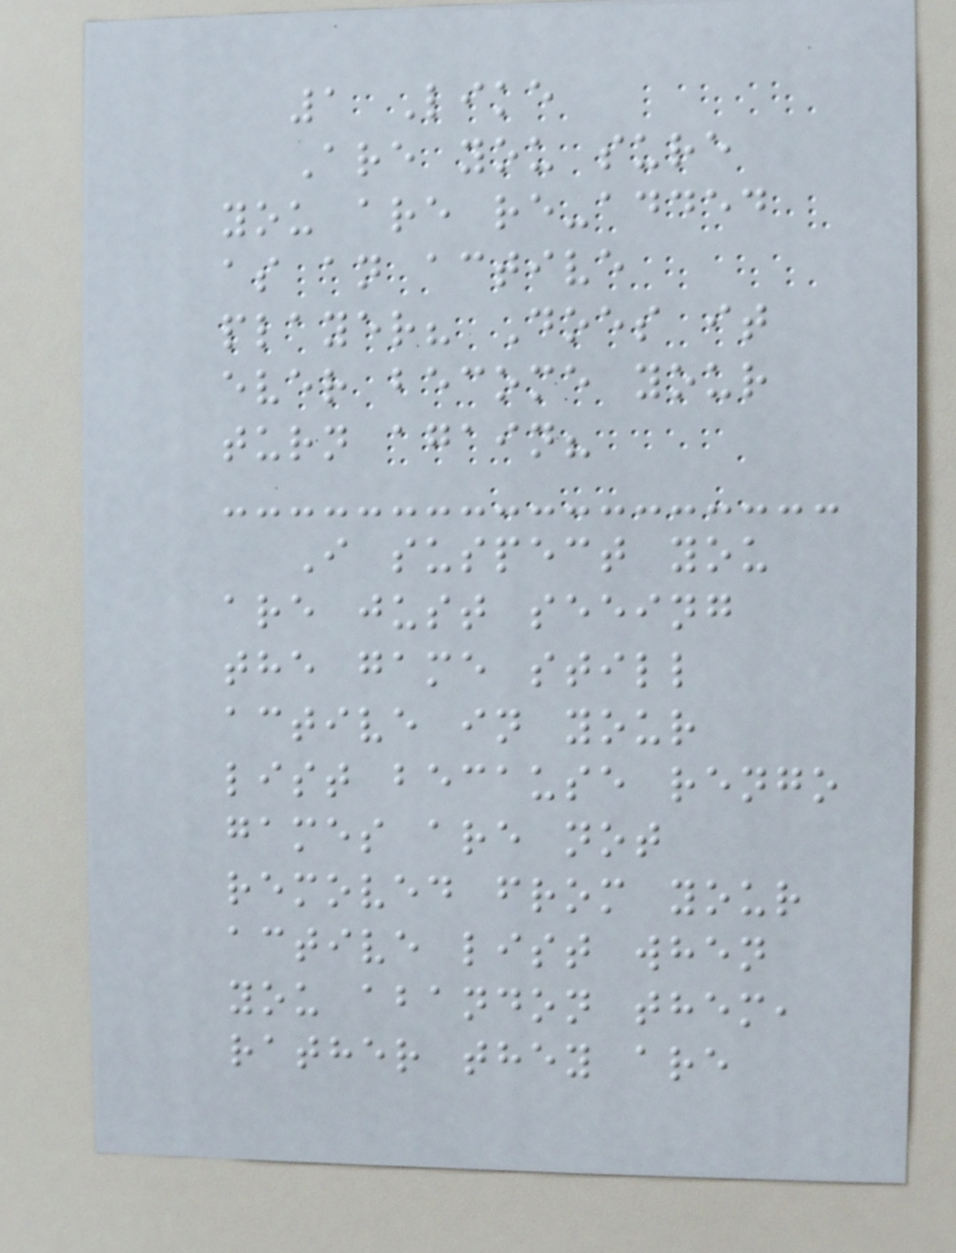1 Like
Are you sure
you are re-added
as an active
player? Does it
ever become your
turn again?
I suspect you
are just seeing
the game still
active in your
list because rengo
games are not
removed from your
active list when
you abandon them,
rather they are
